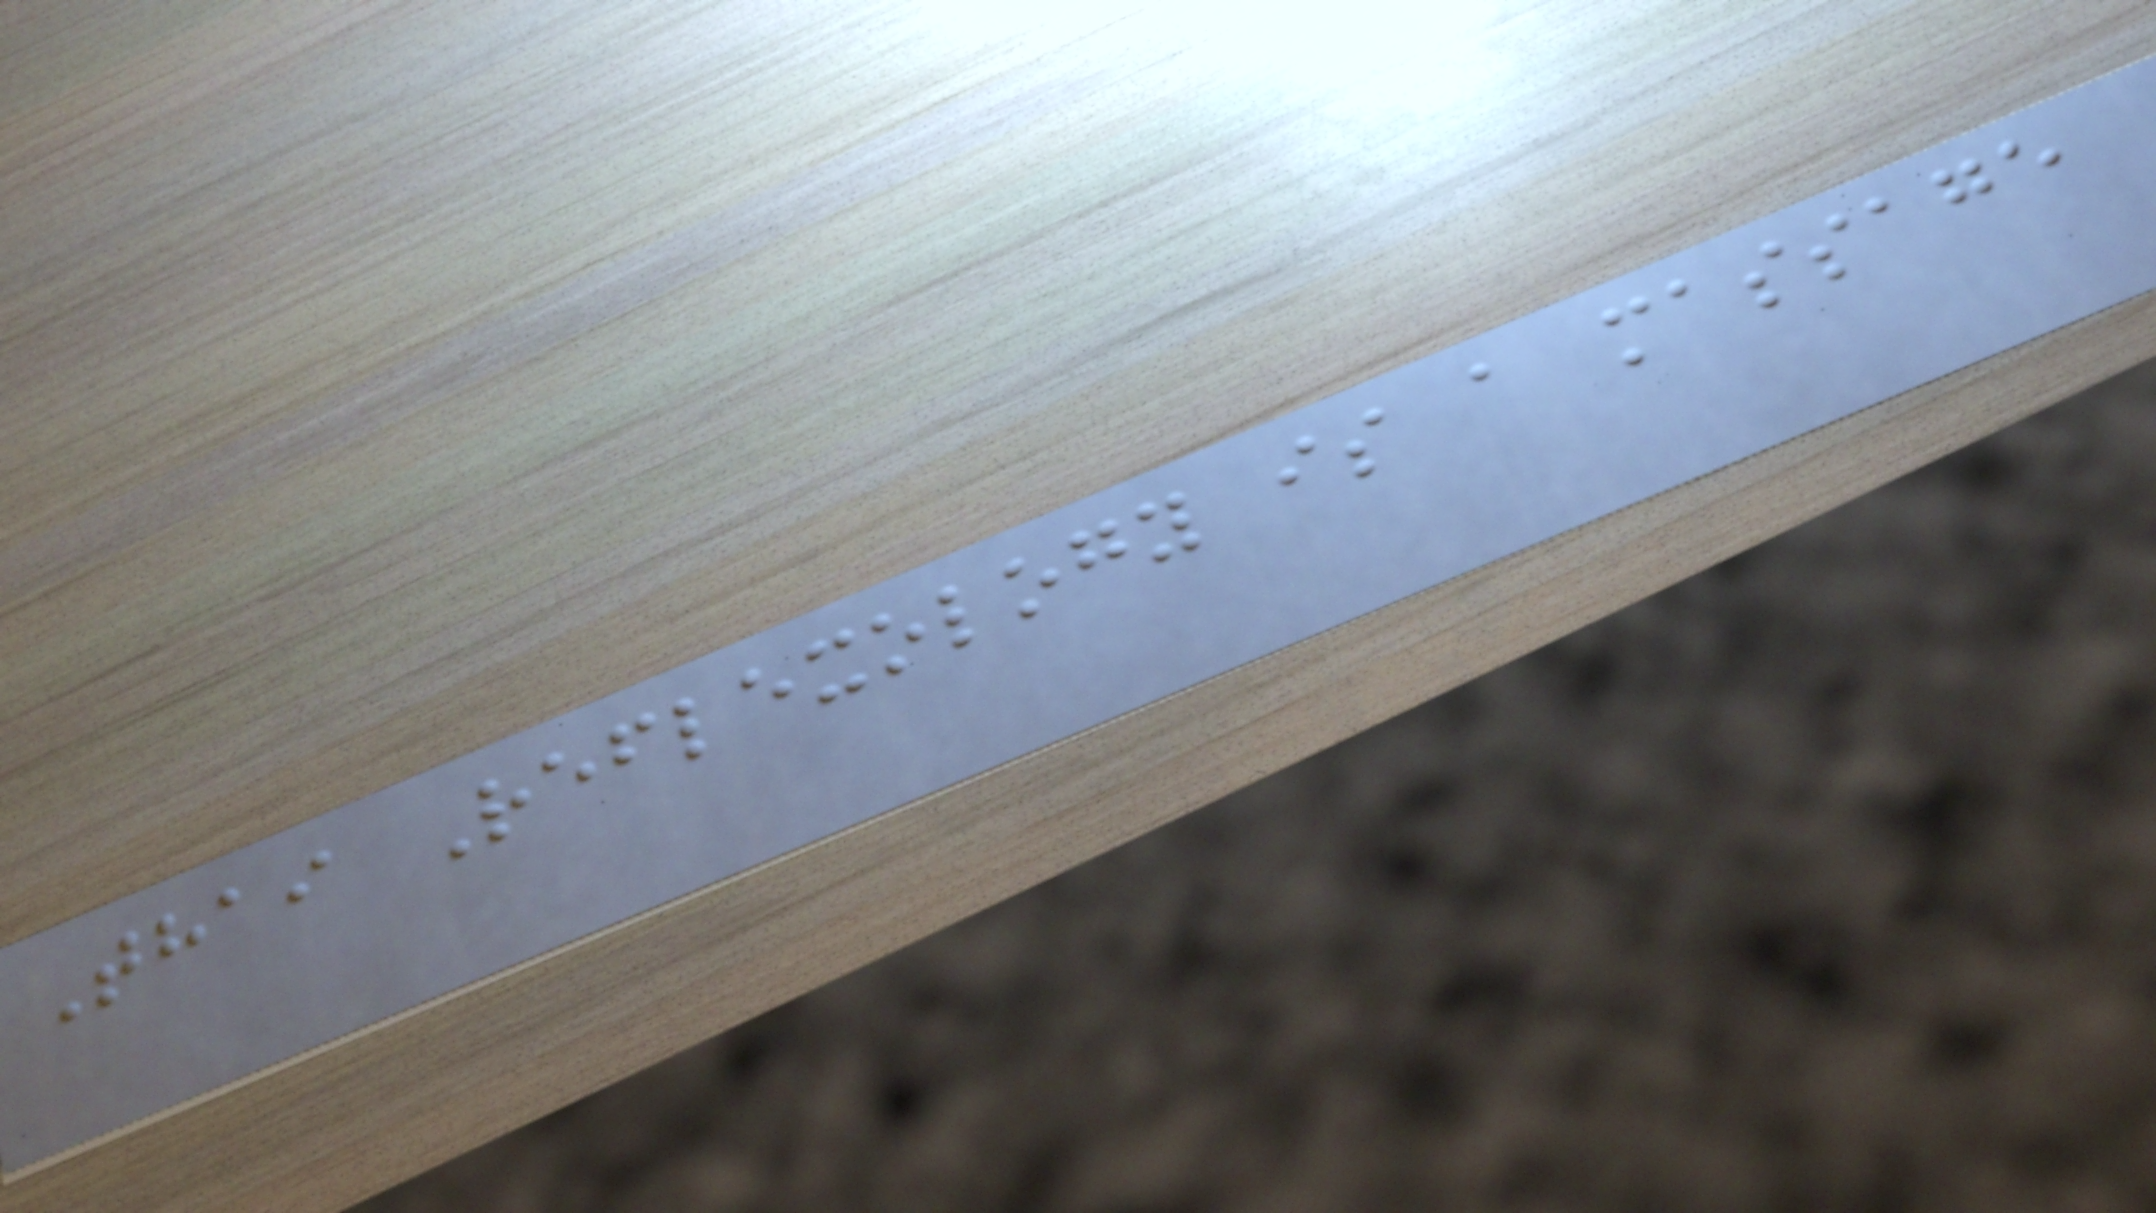Thai Reflexology is a massage
